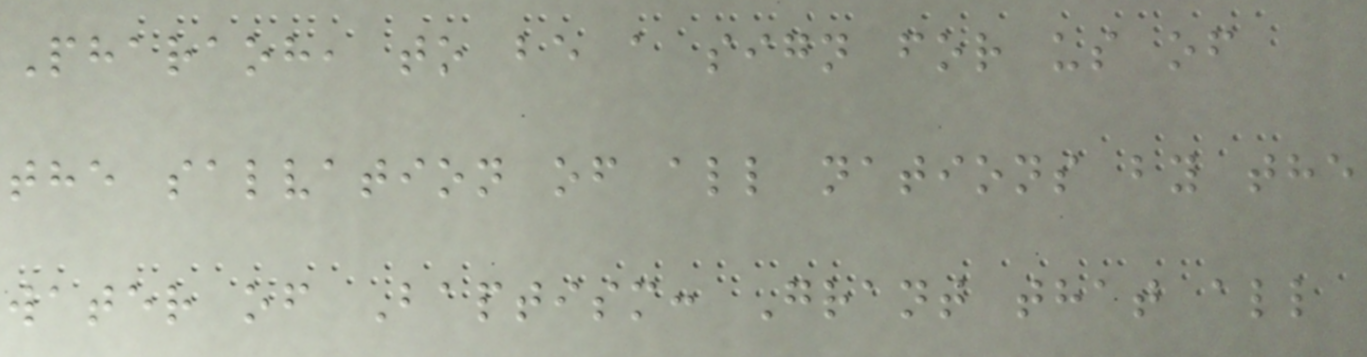Pharaoh, to be a sign for us of
the salvation of all nations by the
water of Baptism: Grant that all
